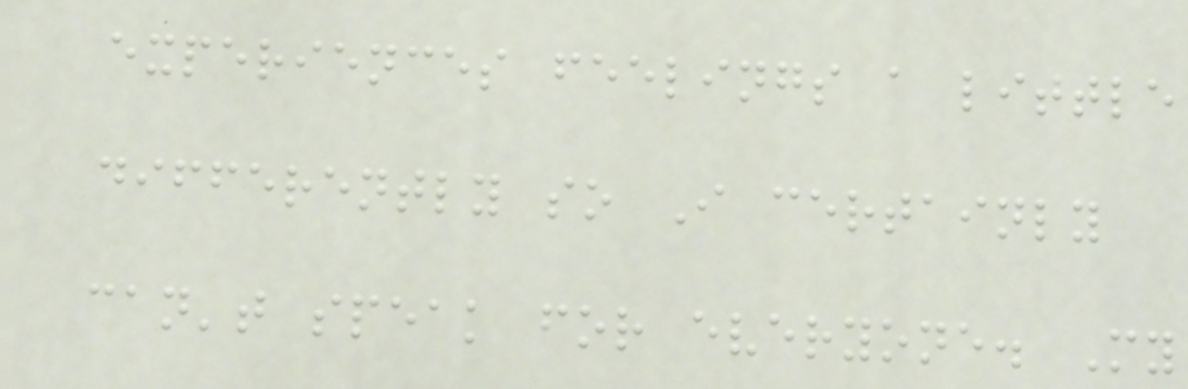experiences feelings a little
differently so I certainly
can't speak for everyone. My
